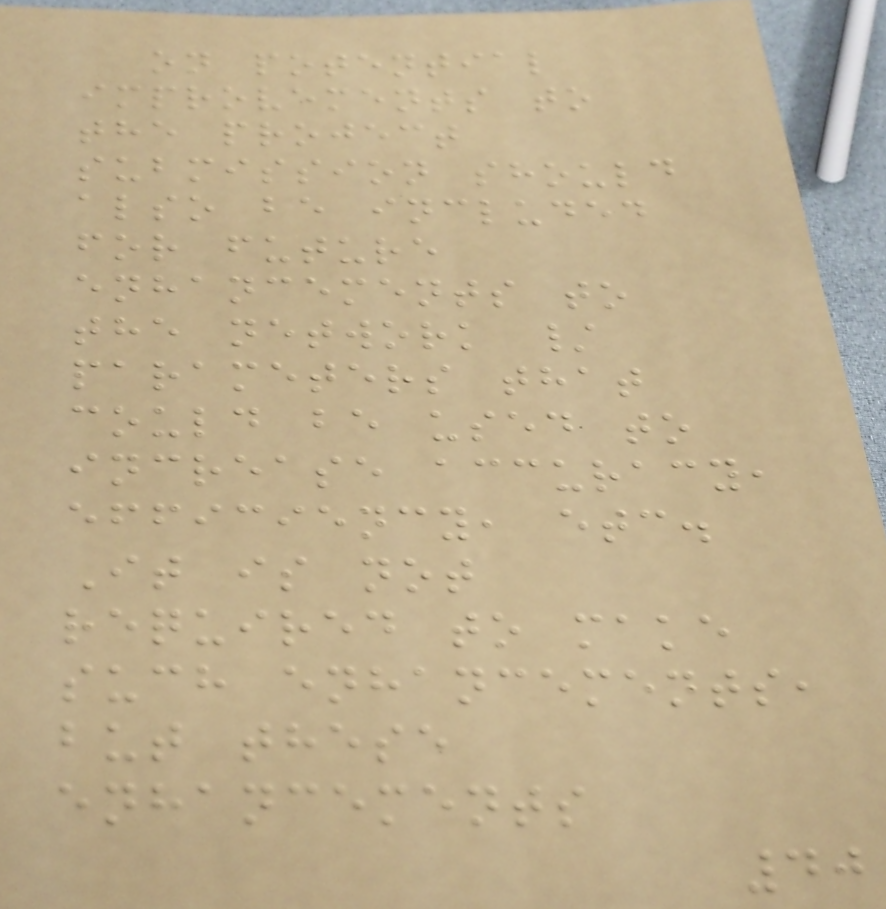on potential
improvements to
the project
submission should
also be included
for future
enhancements to
the network /
parameters that
could be used to
increase accuracy,
efficiency, etc.
It is not
required to make
such enhancements,
but these
enhancements
40
